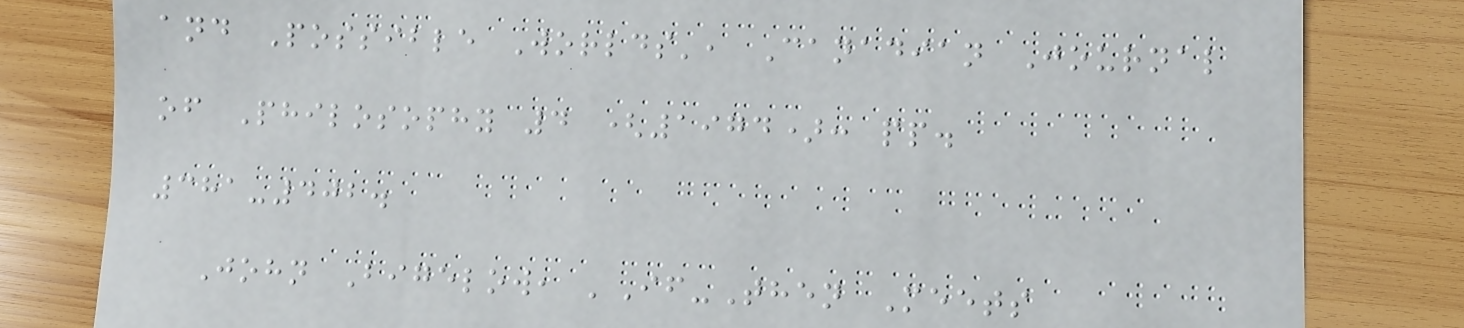and Possible Worlds', Canadian Journal
of Philosophy 4 (1974): pp.
381-402.
John Bigelow, 'If-Then Meets
